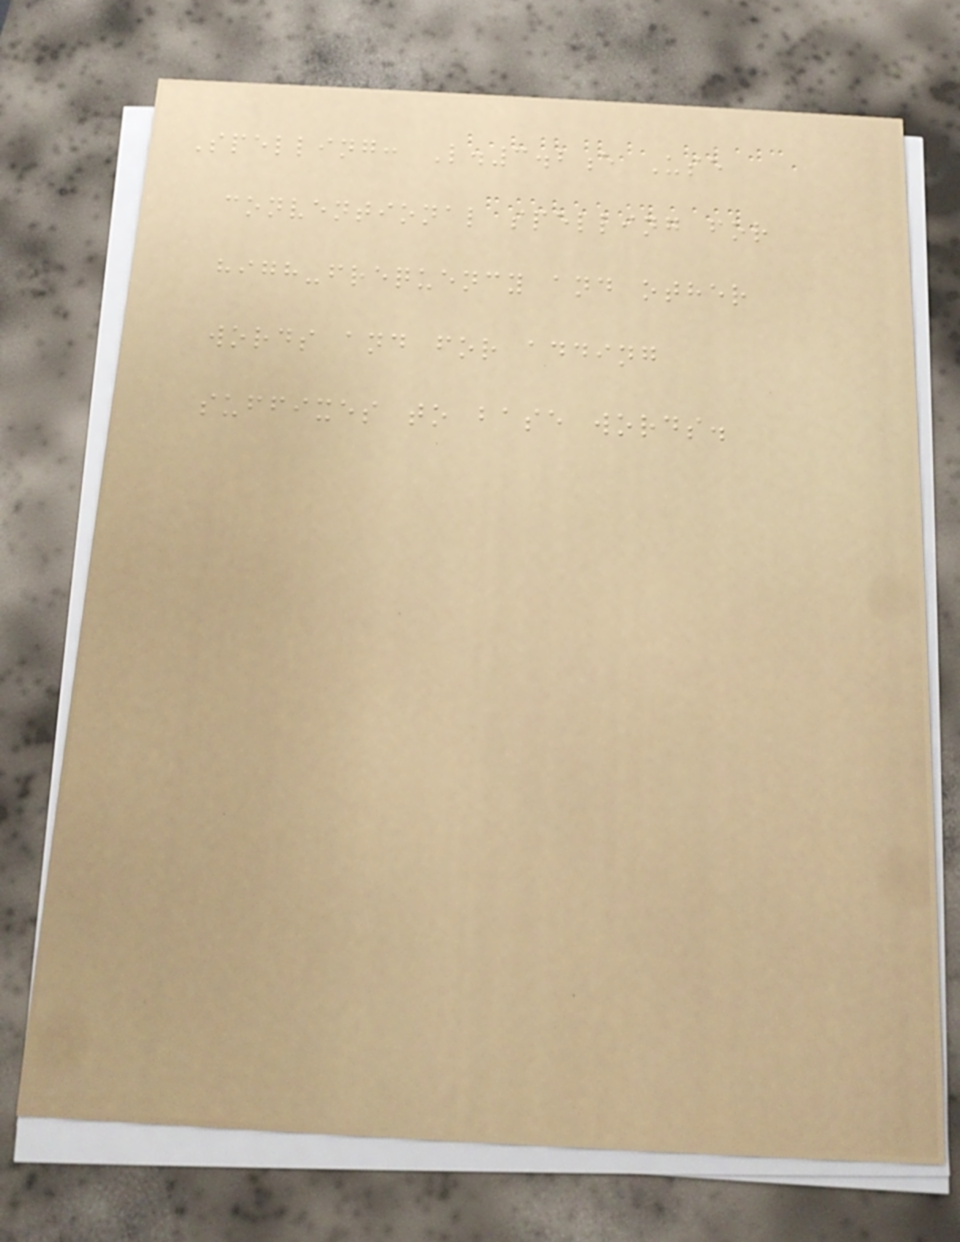Spelling: L.3.2e Use
conventional spelling for
high-frequency and other
words and for adding
suffixes to base words.
